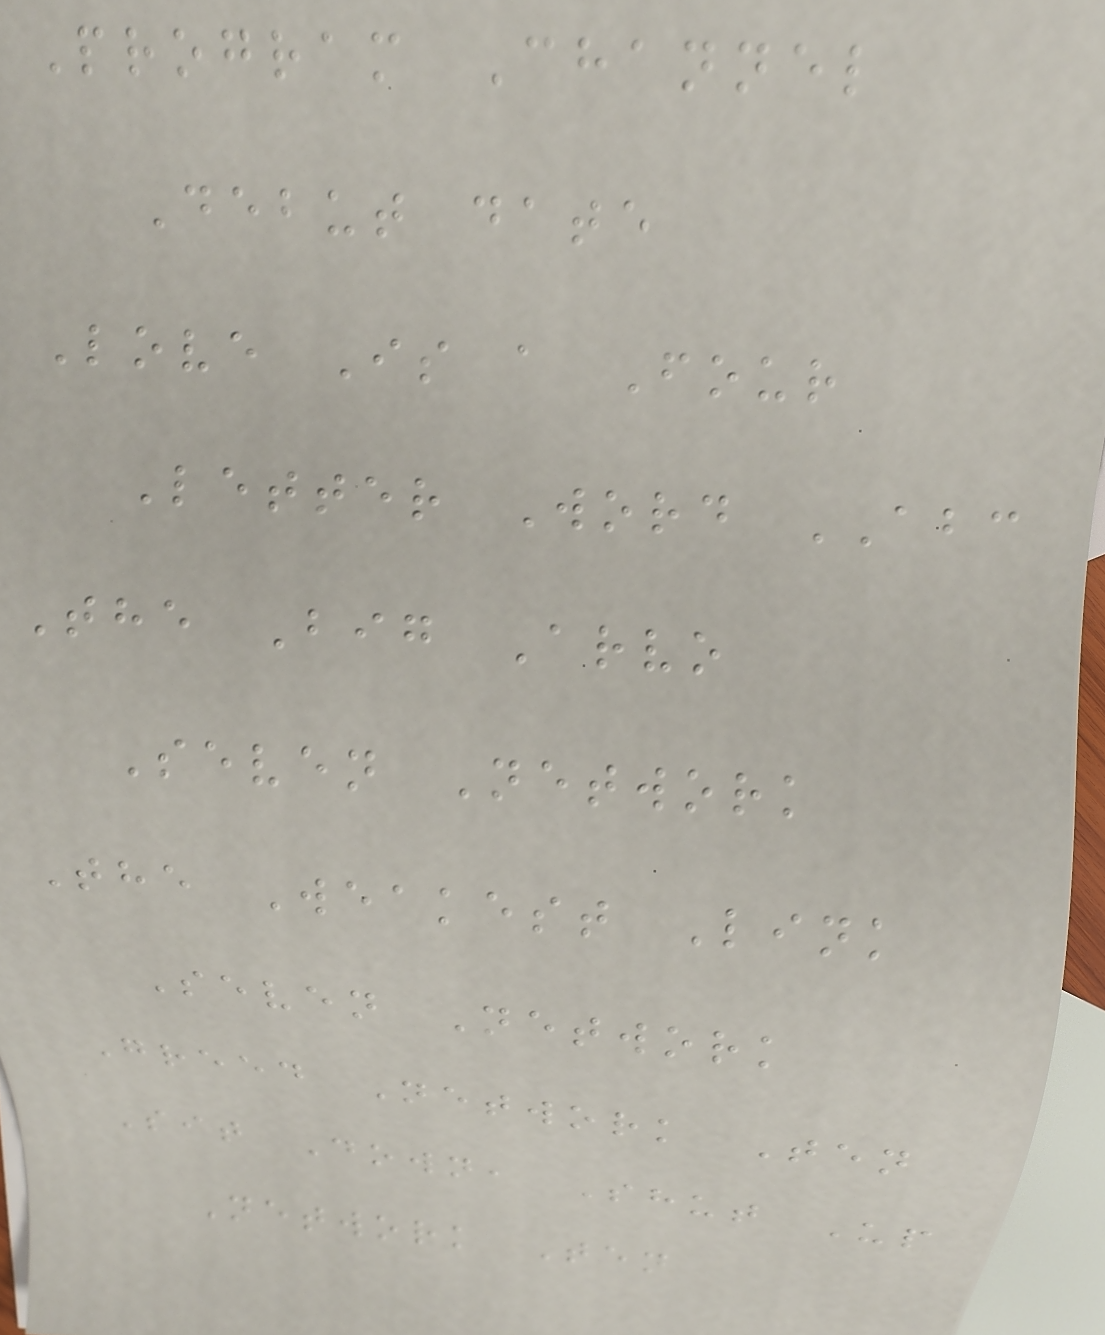Program Channel
Debut date
Love Is a Four
Letter Word ABC
The Big Arvo
Seven Network
The Weakest Link
Seven Network
Greed Network Ten
Sit Down, Shut Up
Network Ten
